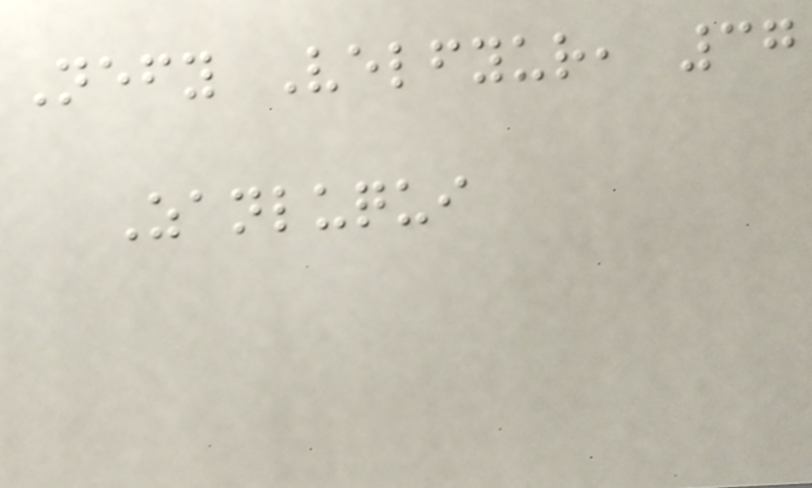Nefy Velfyur, 37
Zanluqui
